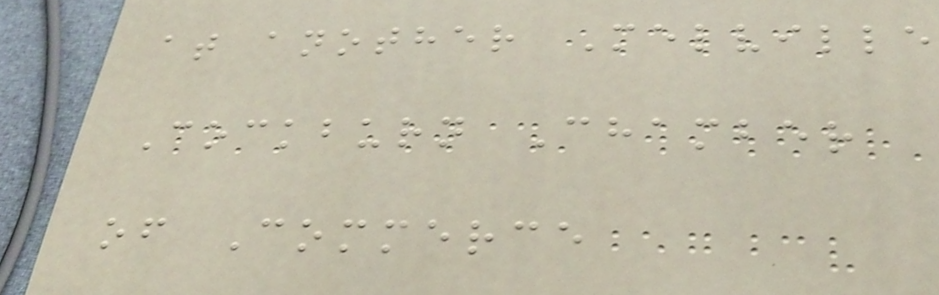at another Melville
Cockburn Chamber
of Commerce
